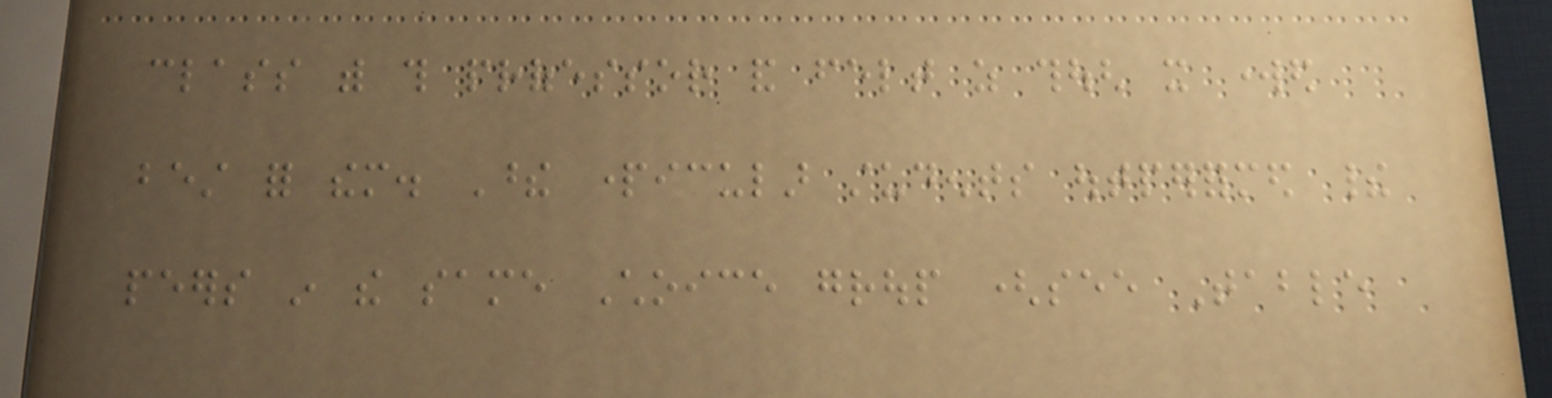class with this professor and felt as though it worked
best for them. These particular students outperformed their
peers in the same Choice group (see Table
